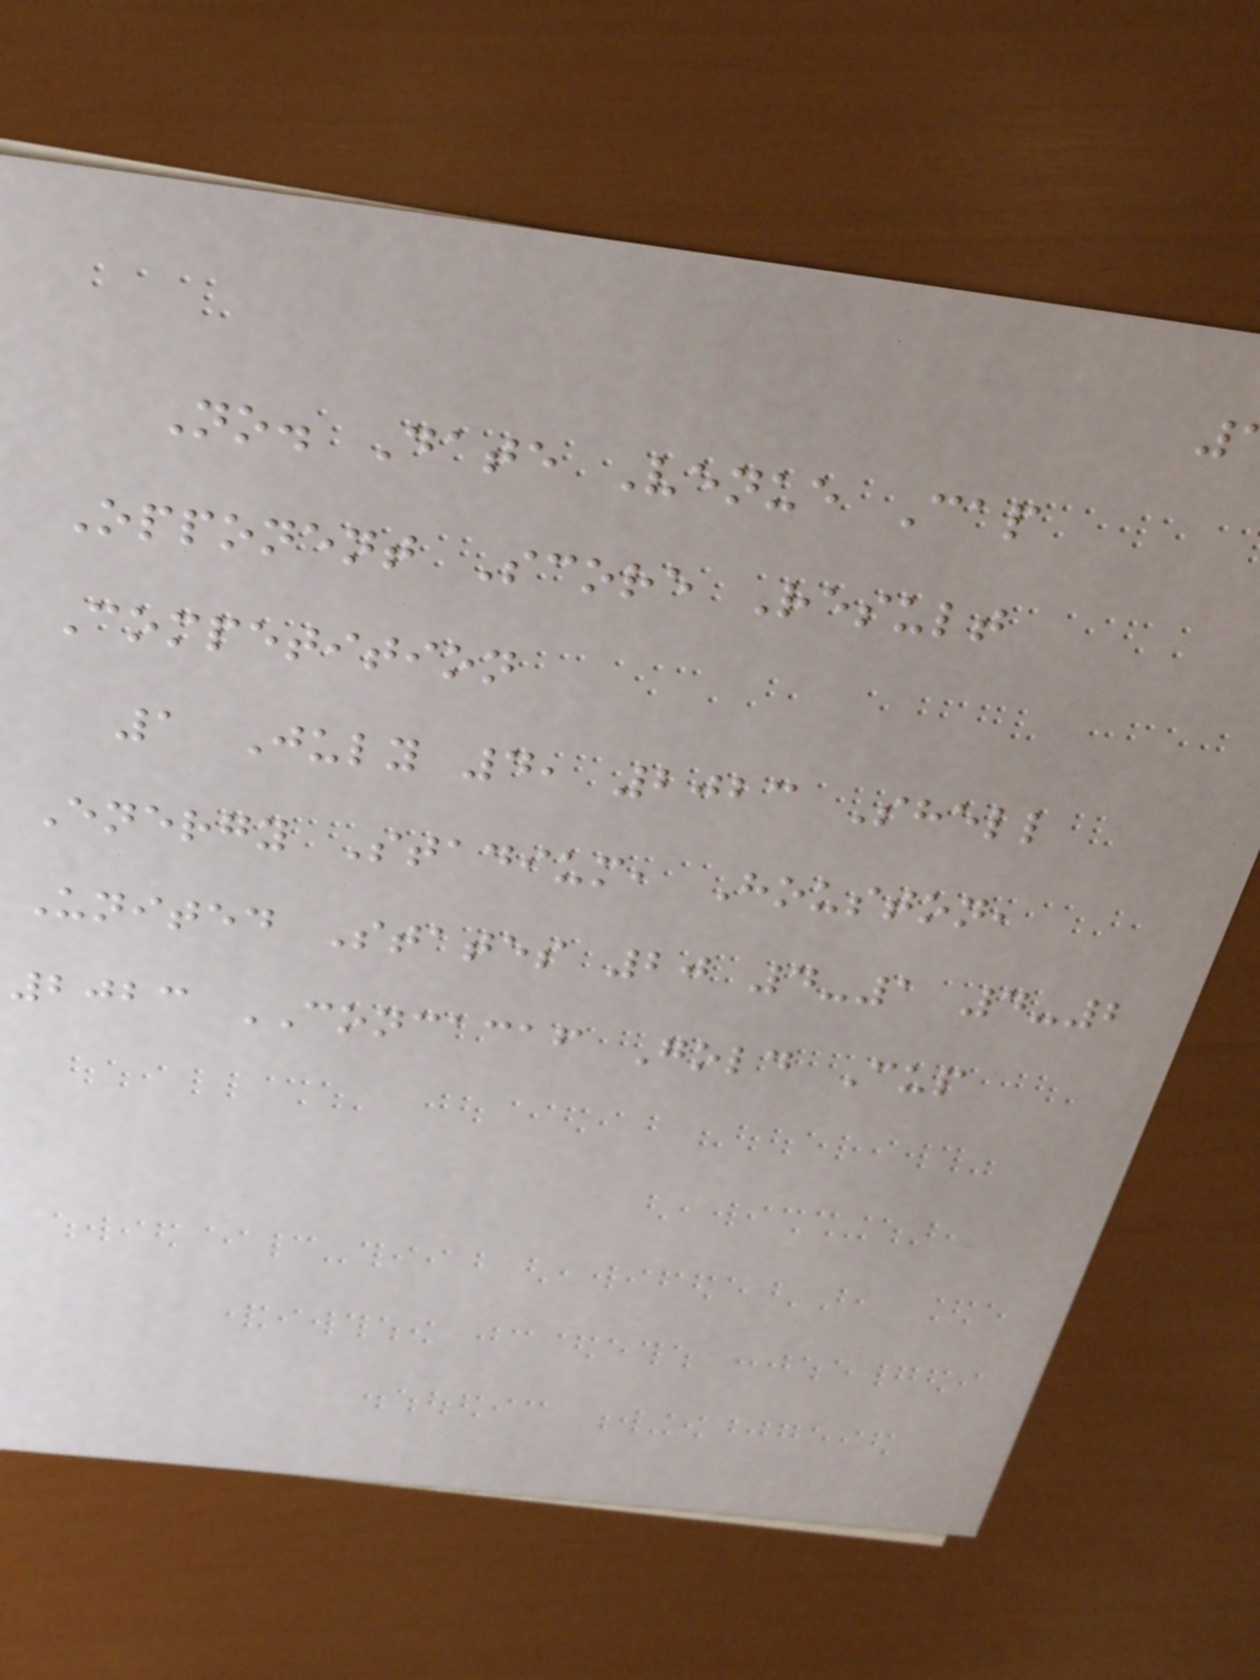No. Date Venue Cap
Opponent Score Result
Competition
1 July 4, 2023 Shell
Energy Stadium, Houston,
United States 20 4-1 4-2
2023 CONCACAF Gold Cup
